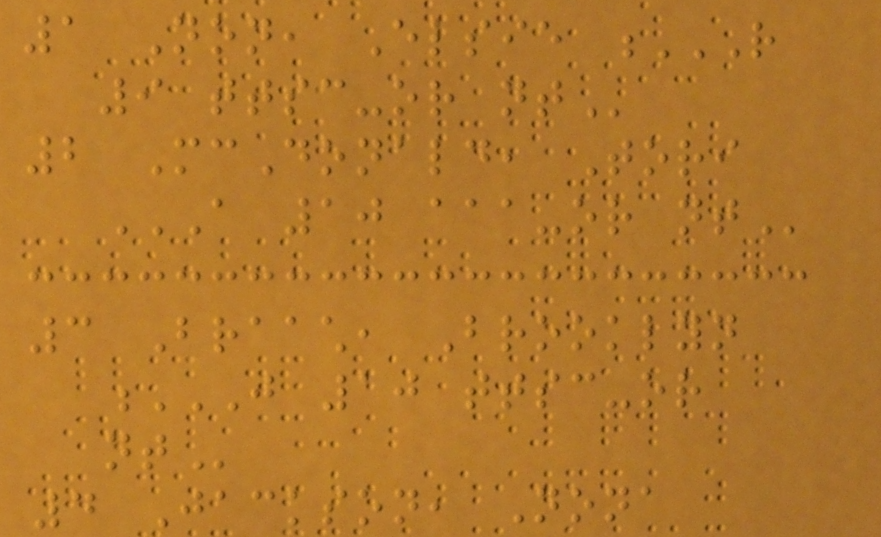1 Non, Elsie R
9 TTSC-OR NT
2 McDonald, Tori
A 10 AAA-OR NT
3 Braach, Brooklyn
J 10 TTSC-OR
NT
4 Jackson, Nona
